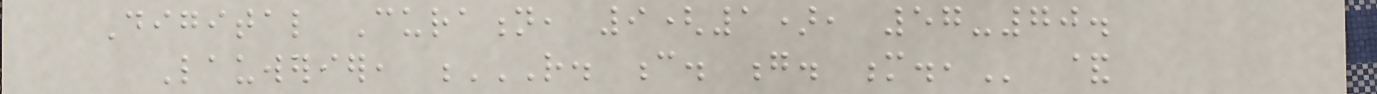Digital Curation, 9(1), 57-70.
Lauwerier, R. C. G. M., &
